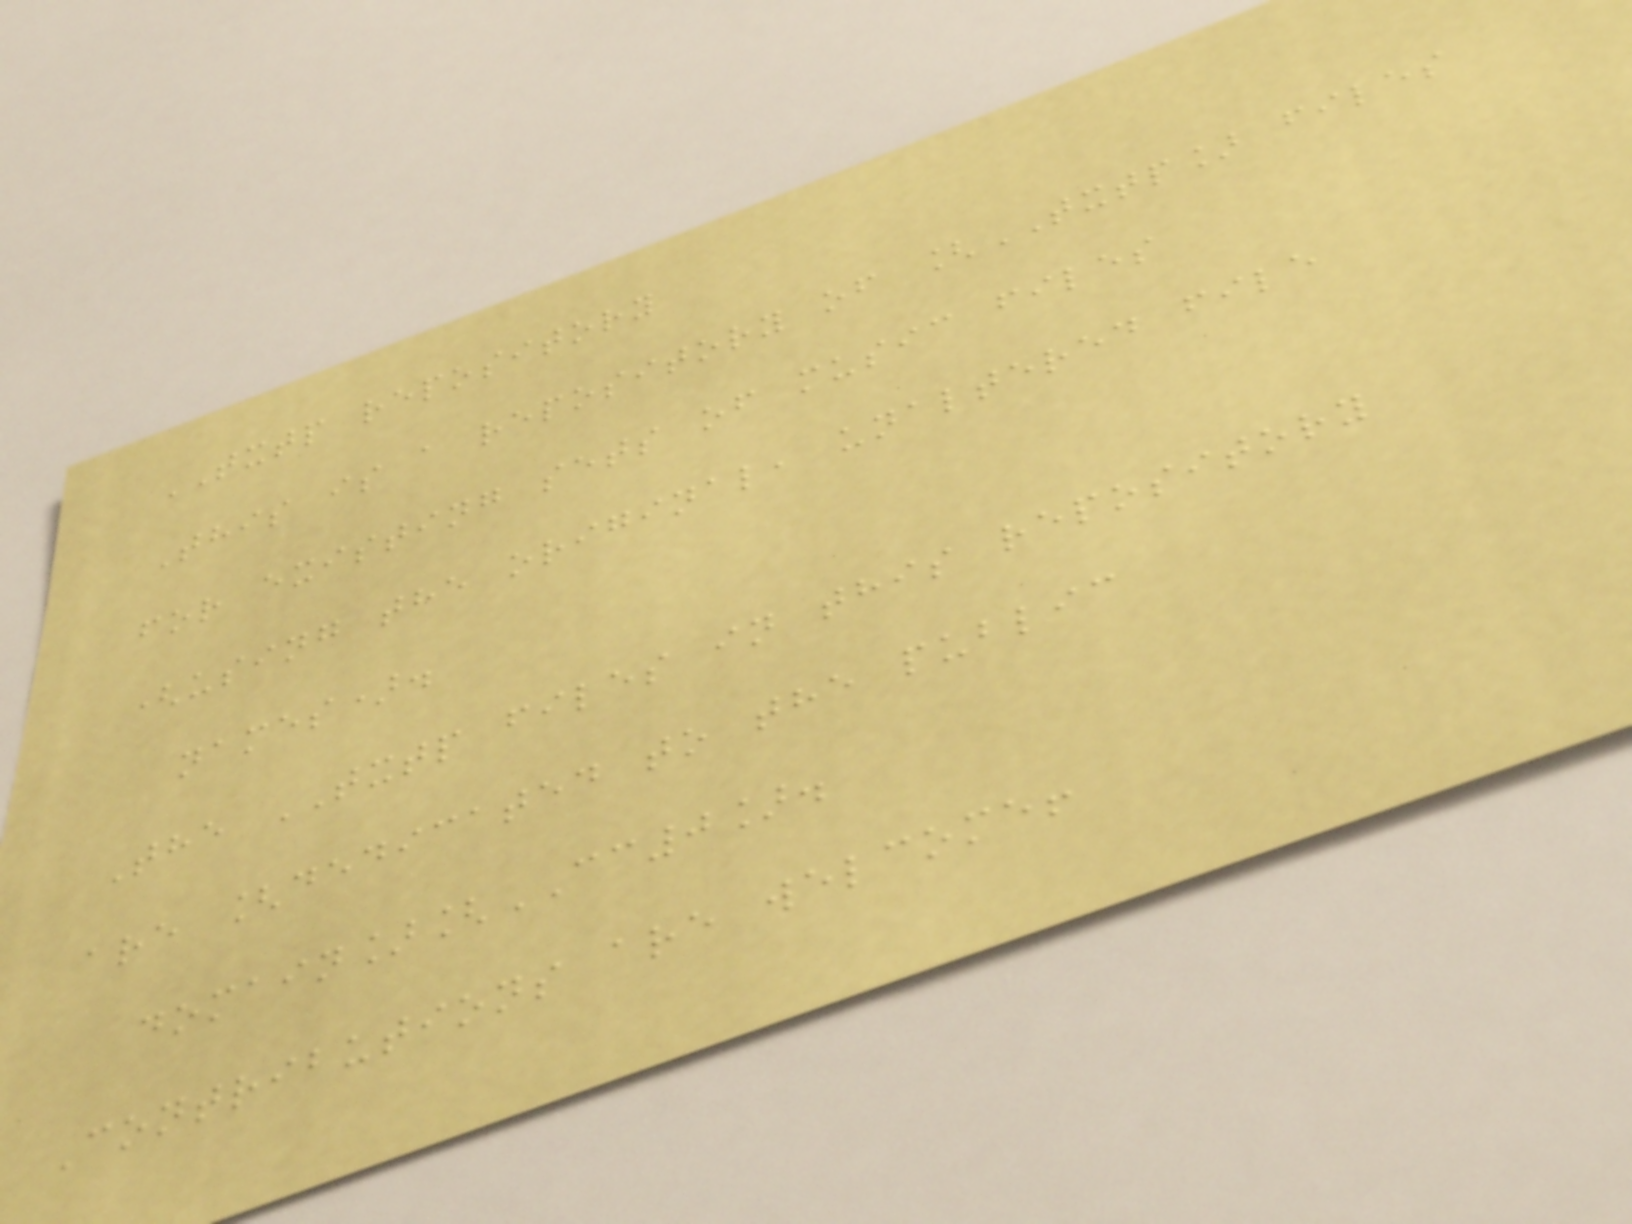TXTP repository
This is a repository of [TXTP] files
for existing sets of music files
(using the original, unaltered file
names).
The TXTP files in this repository
are [dedicated to the public
domain][CC0].
Contributions are welcome!
